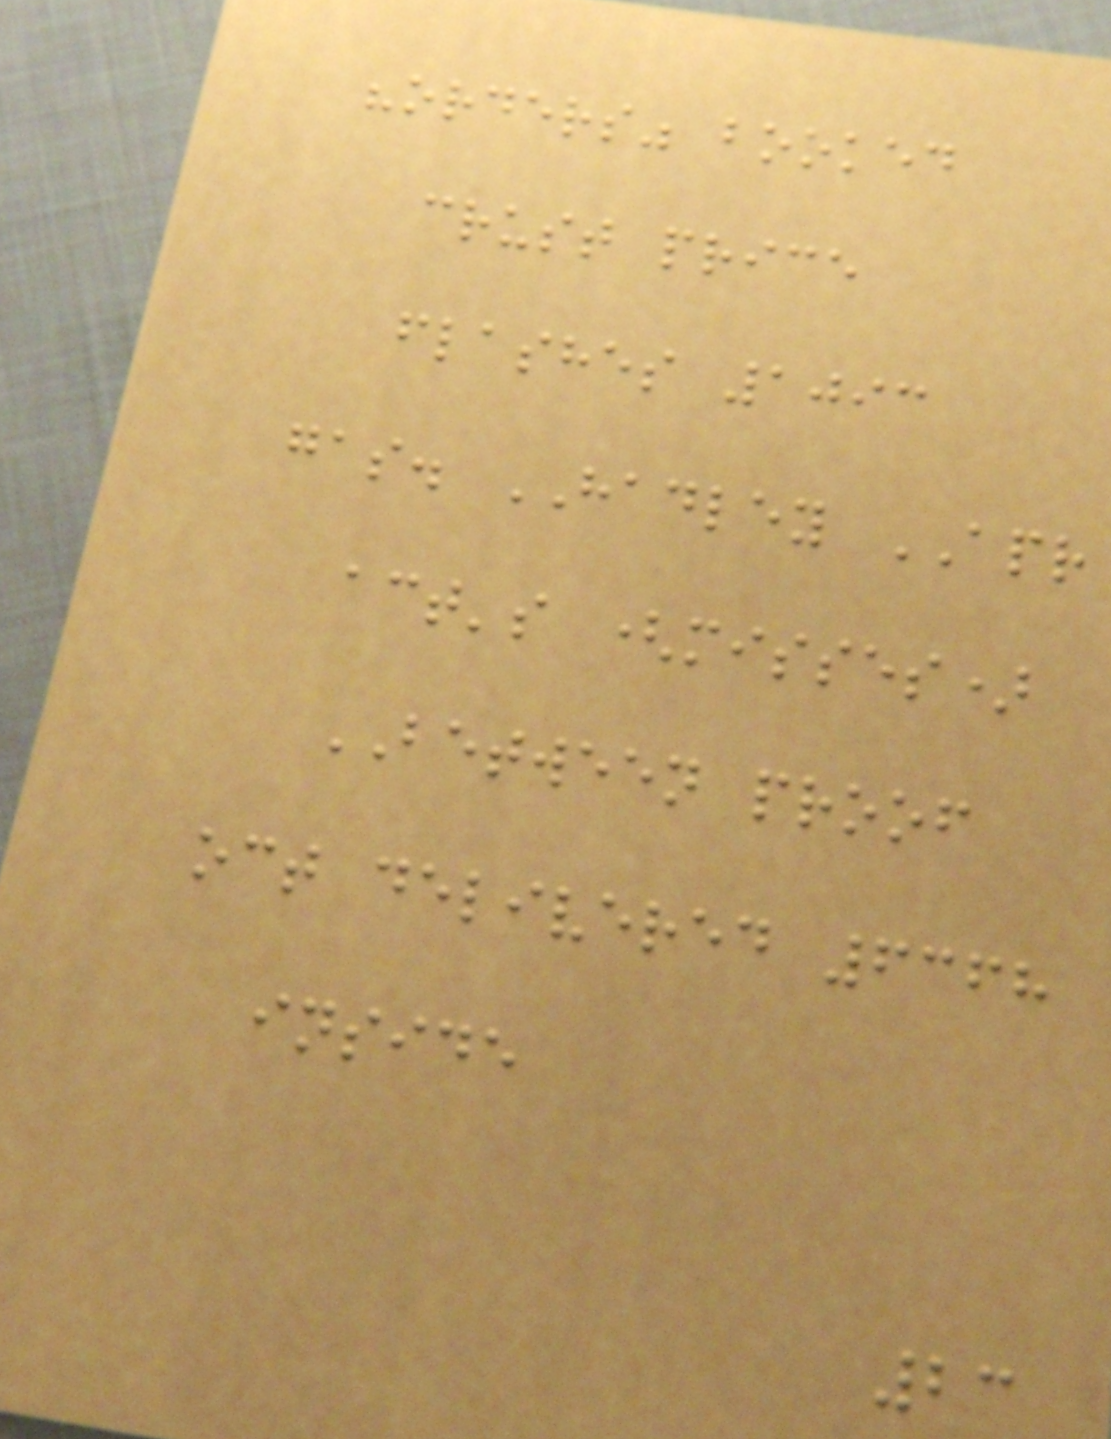"orders" booked
crust price
flashes 1093
gas. HADLEY APR
act's (misses)
BETWEEN proof
oct delivered 6368
inside
23
